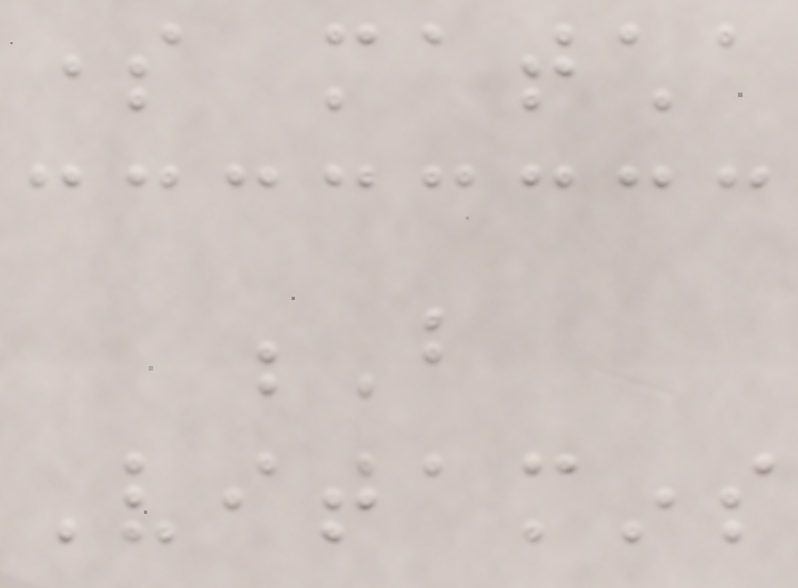some matcha
B
Vitamins
